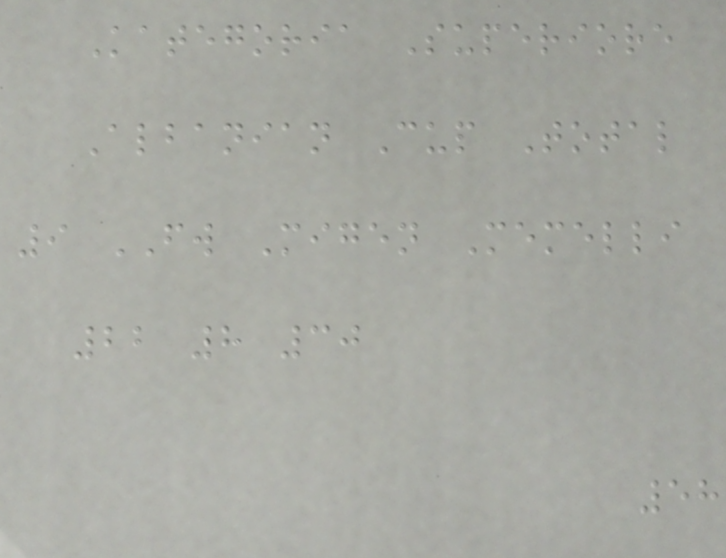Kategoria Superiore
Albanian Cup Total
9 FW Migen Memelli
22 8 30
58
